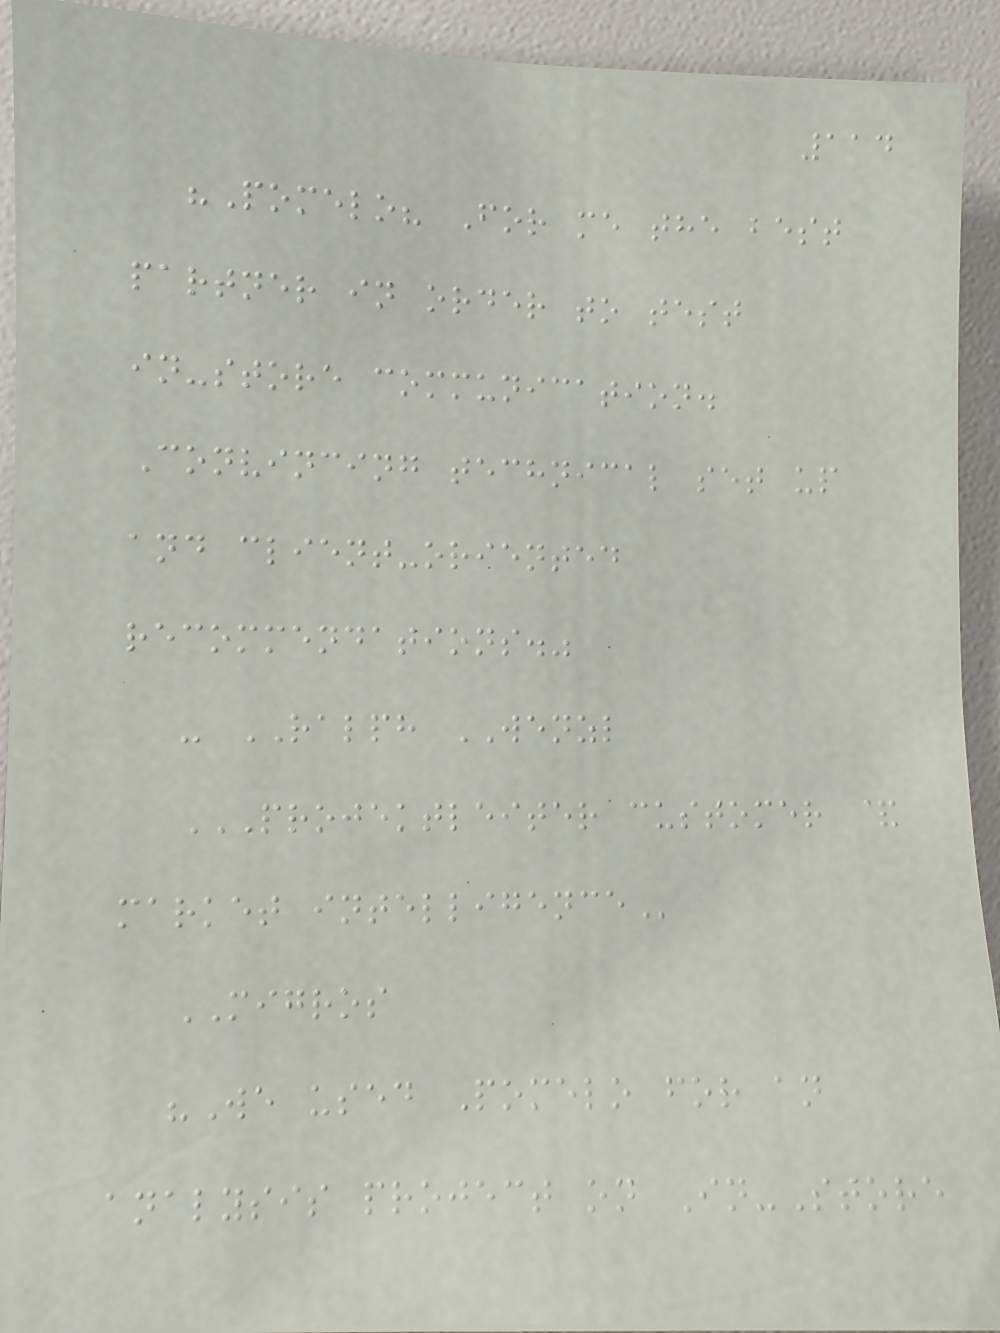114
"Pomelo? For me the best
partner in order to test
in-store communication.
Convincing technical set up
and client-oriented
recommendations."
- RALPH WENZL
PROJEKTLEITER CUSTOMER &
MARKET INTELLIGENCE
MIGROS
"We used Pomelo for an
analysis project on In-Store
